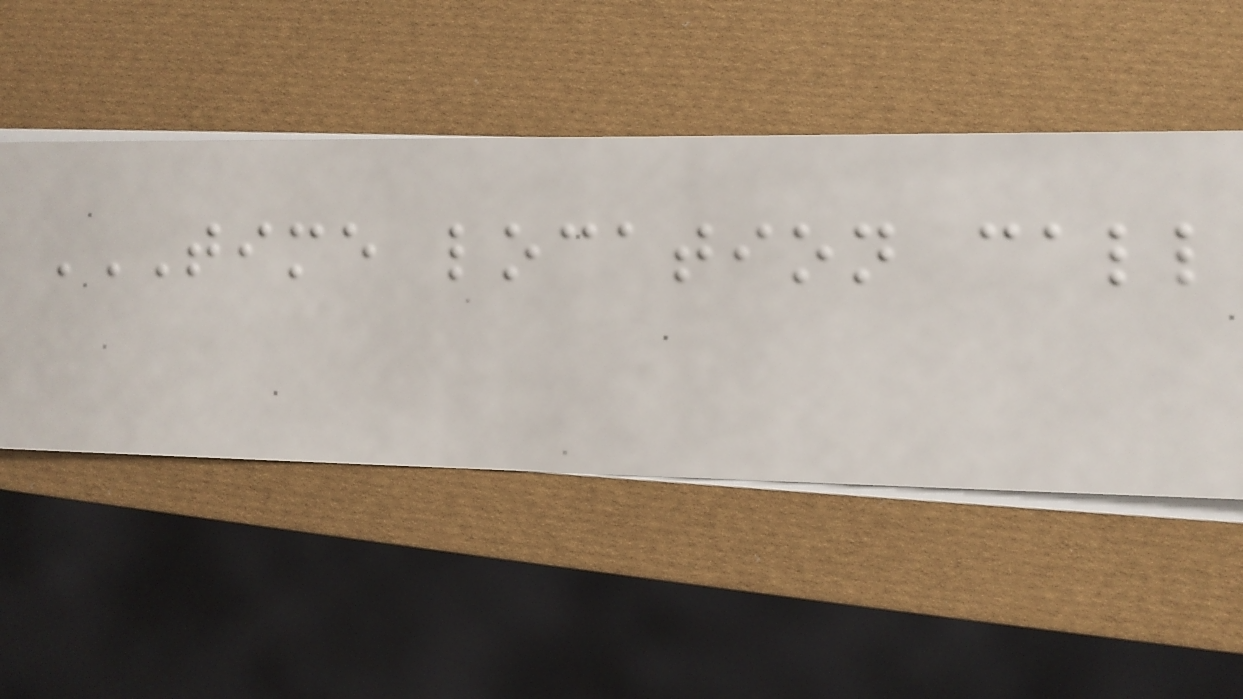TIME LOCATION CALL
